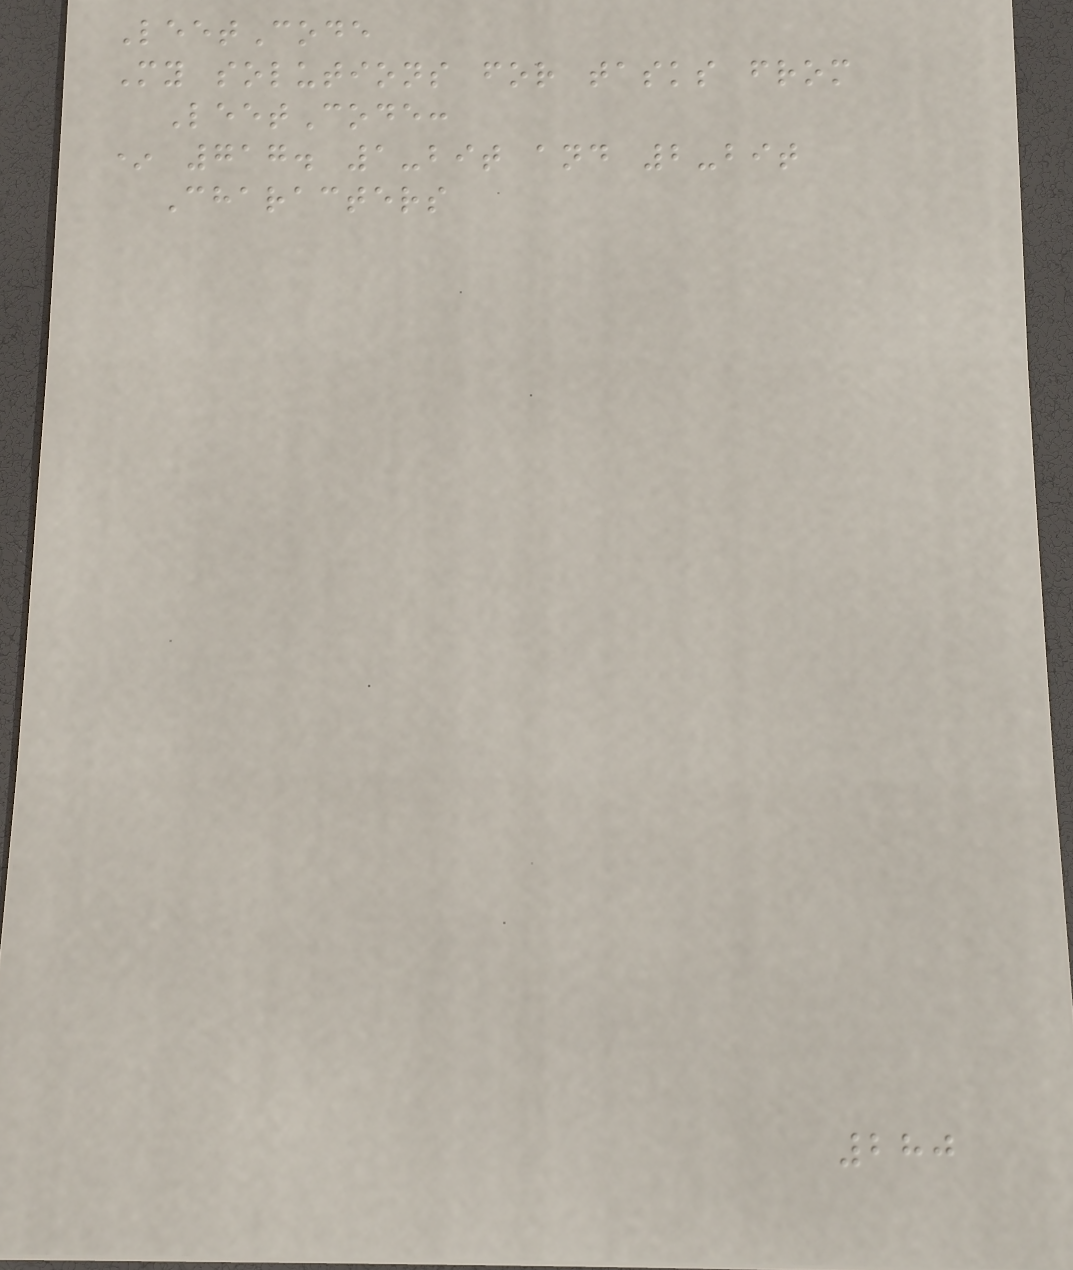LeetCode
My solutions for tasks from
LeetCode:
* 717. 1-bit and 2-bit
Characters
280
